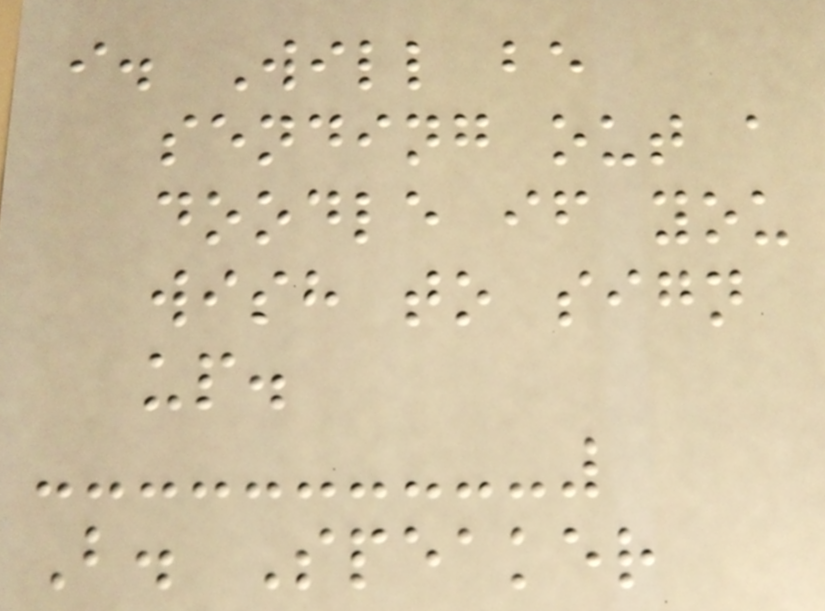i. Will be
sending out a
doodle if you
wish to sign
up.
B. Speaker
